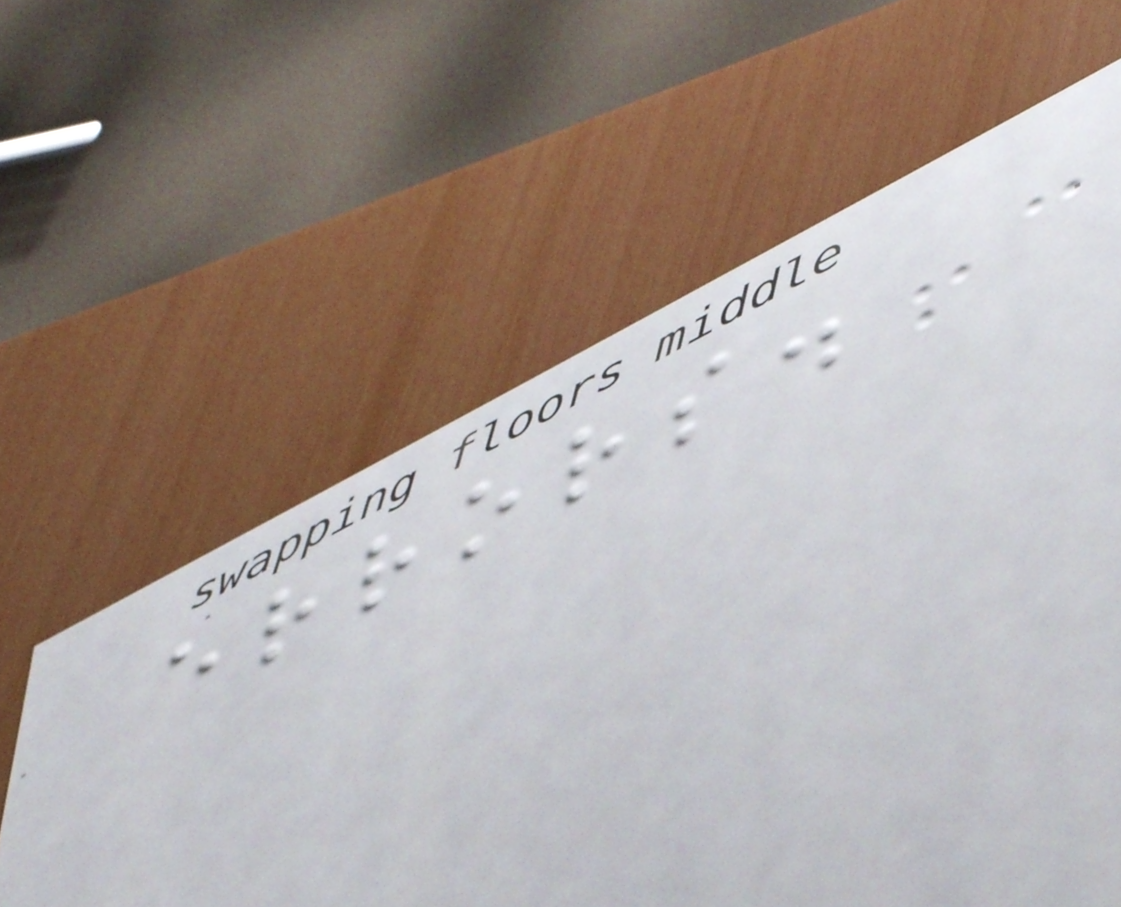errors.
